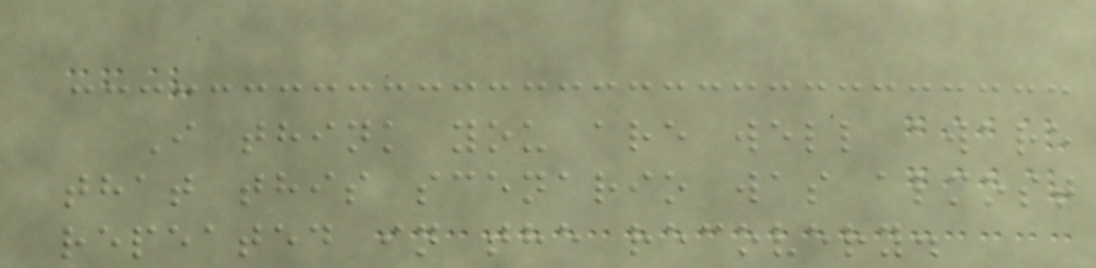I think you are well aware
that this scenario was almost
repeated in the recovery.
